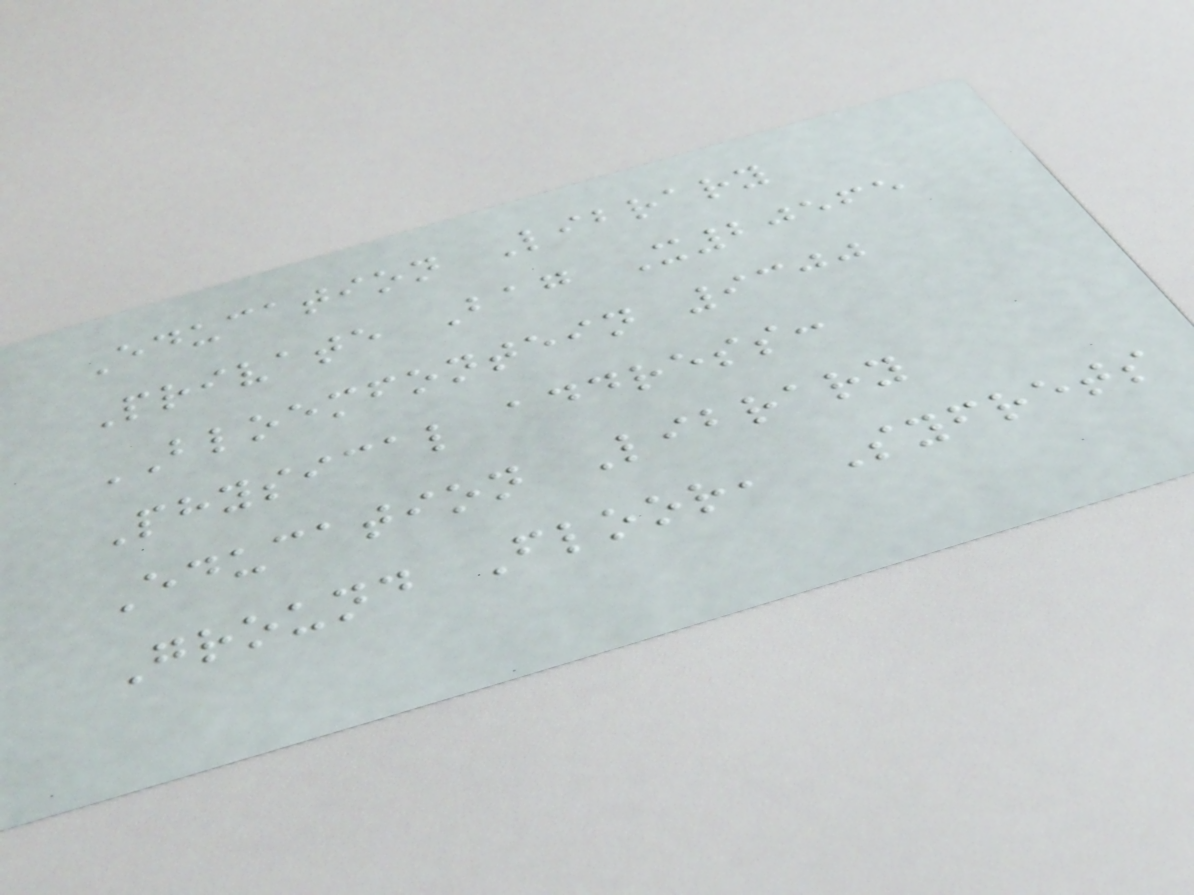Education Library
Private Bag X20565
BLOEMFONTEIN 9300
Physical address:
Education Library
Ground Floor, Syfrets
